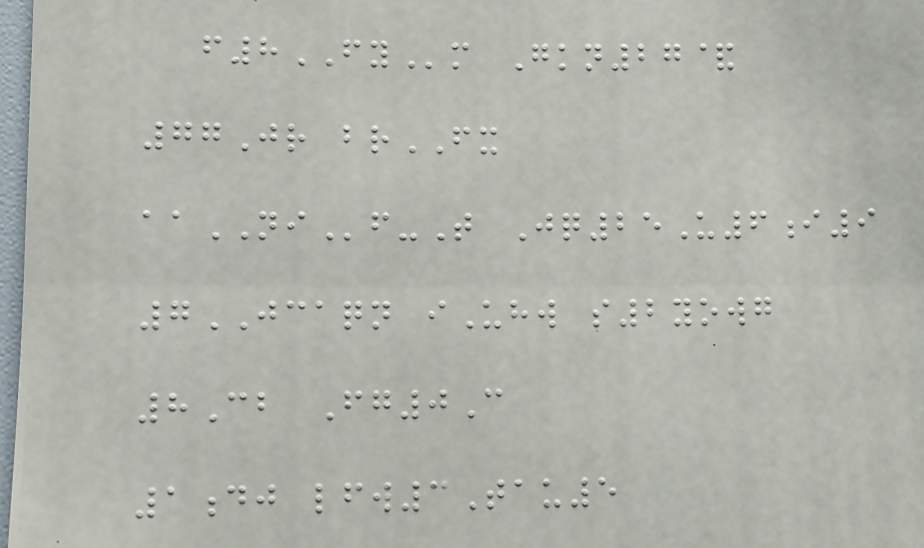f8FYm Gkn27&
77Jr brFX
aaNIf-T Jq25U6i9
7JCAQN iUhw s2yowg
8Cb Fg0C
1dj lfw3Tau5
